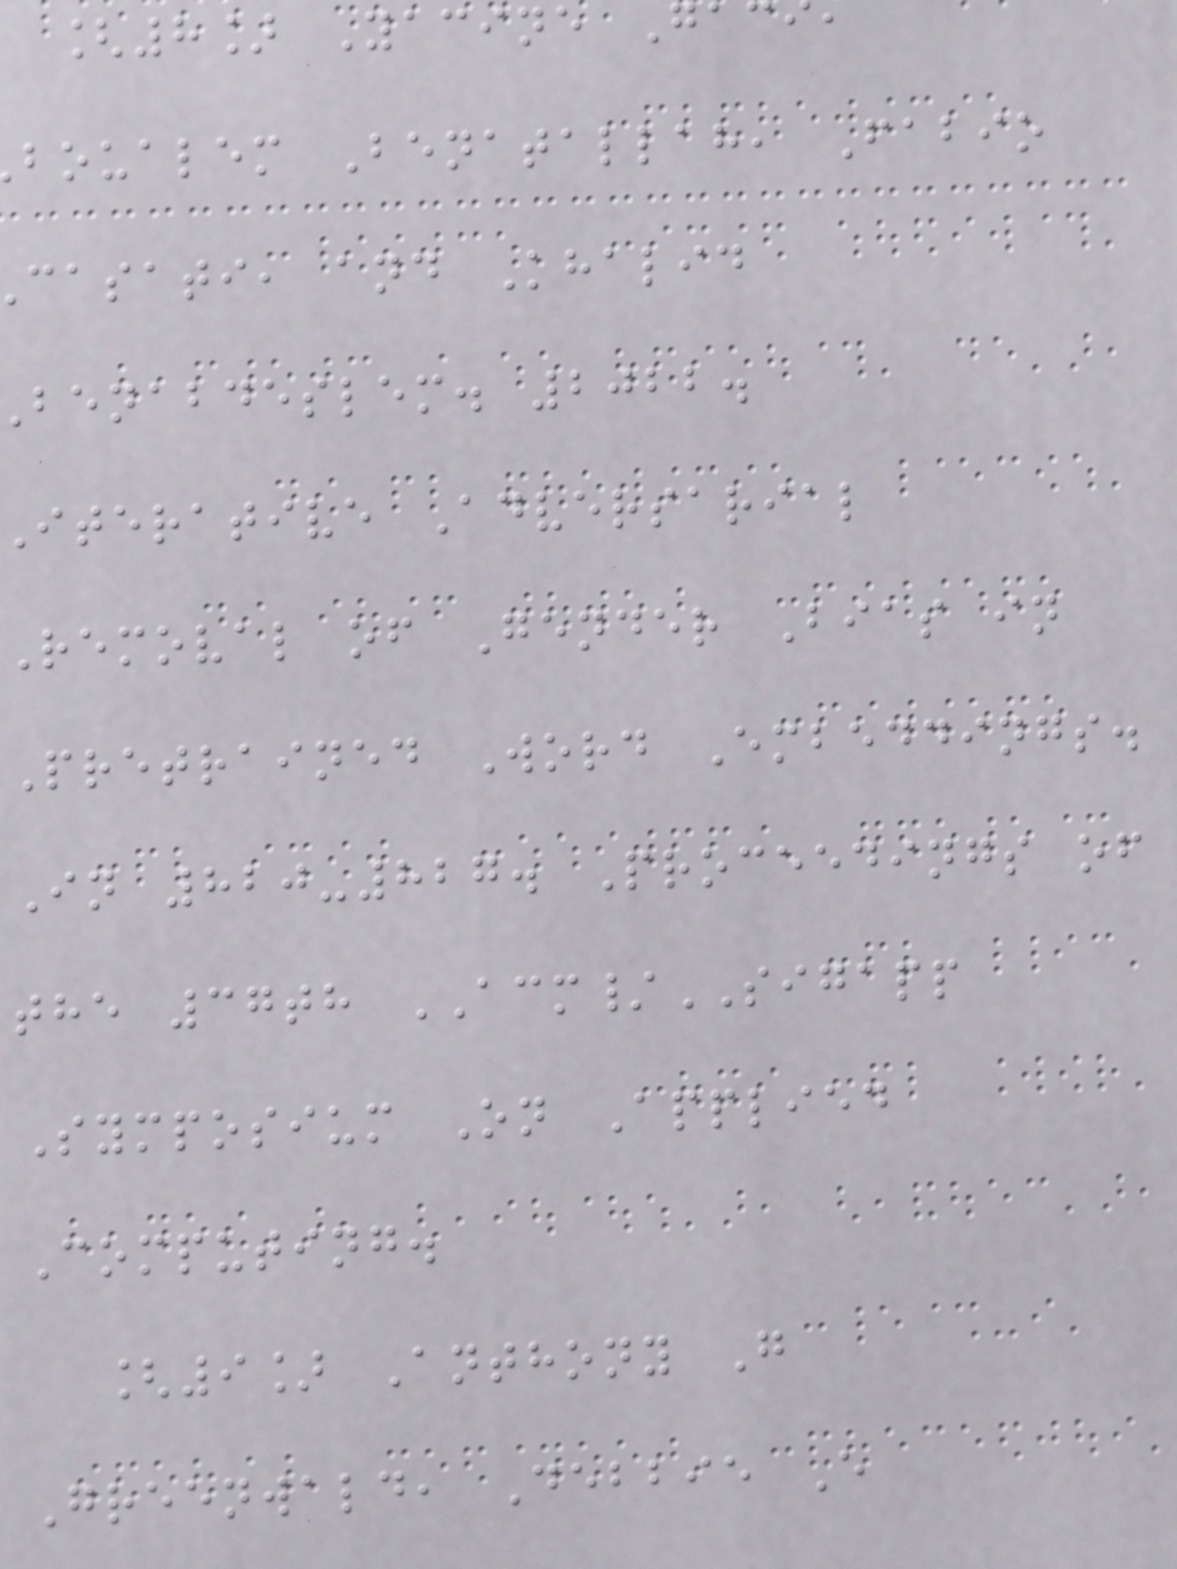[8] Yacine Ga
boualem Benatallah, Fabio
casati, and Khalid
benabdeslem. 2022.
iterative Adversarial
Removal of Gender Bias in
Pretrained Word Embeddings.
In 820-827. Proceedings of
the 37th ACM/SIGAPP
Symposium On Applied
Computing.
[9] Anthony G
Greenwald, Debbie E
